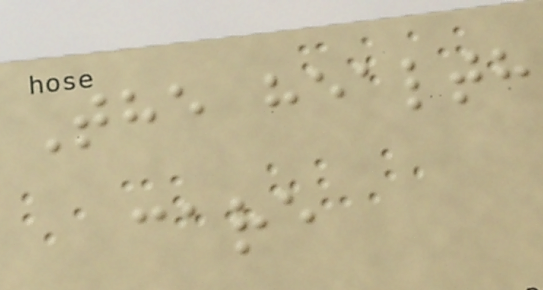The health
care
